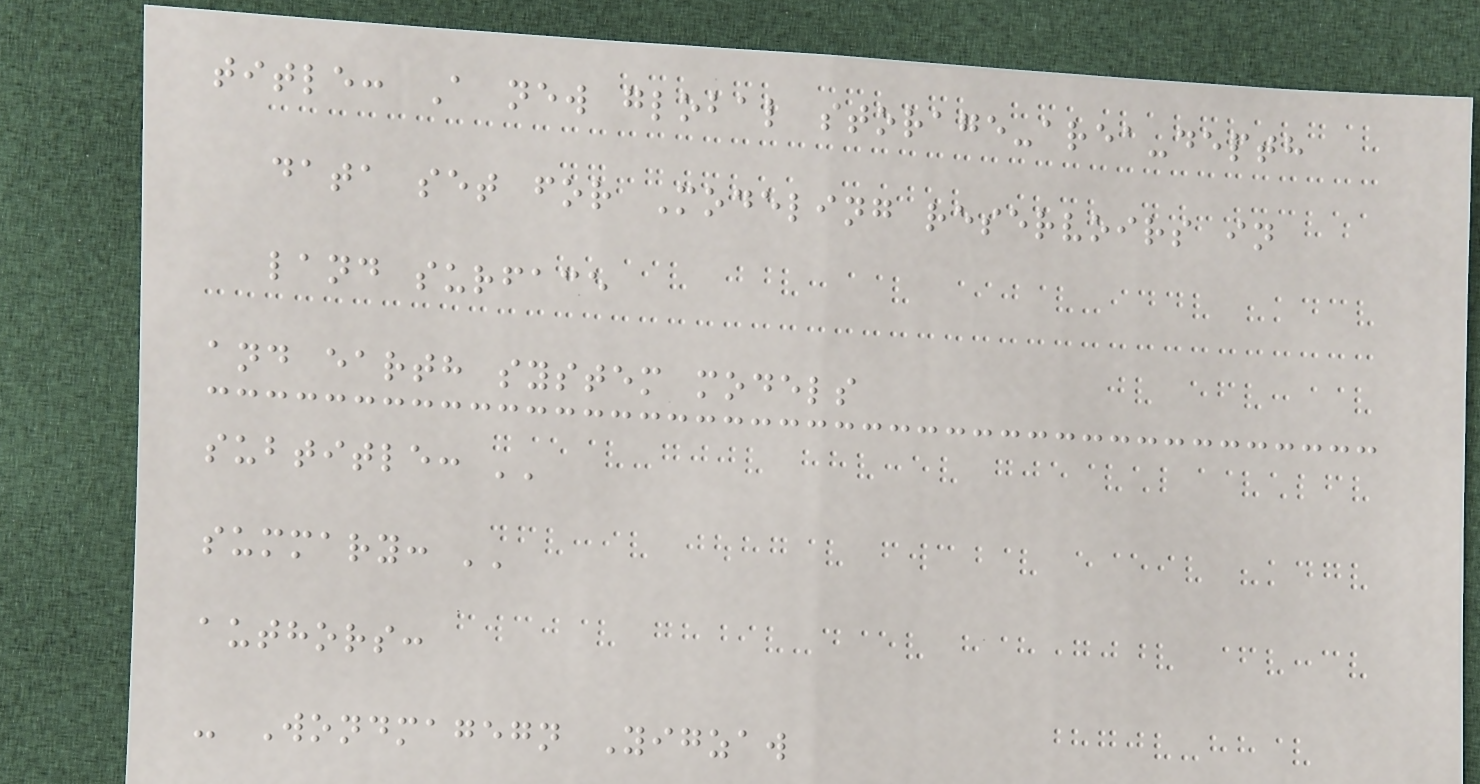title: A new global storage-area-depth
data set for Modeling reservoirs in
land surface
and earth system models
subtitle: ''
summary: ''
authors:
- Wondmagegn Yigzaw
